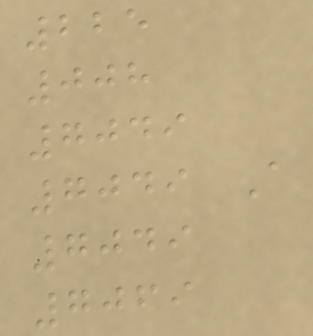225
008
7049
7049 A
7049
7069
